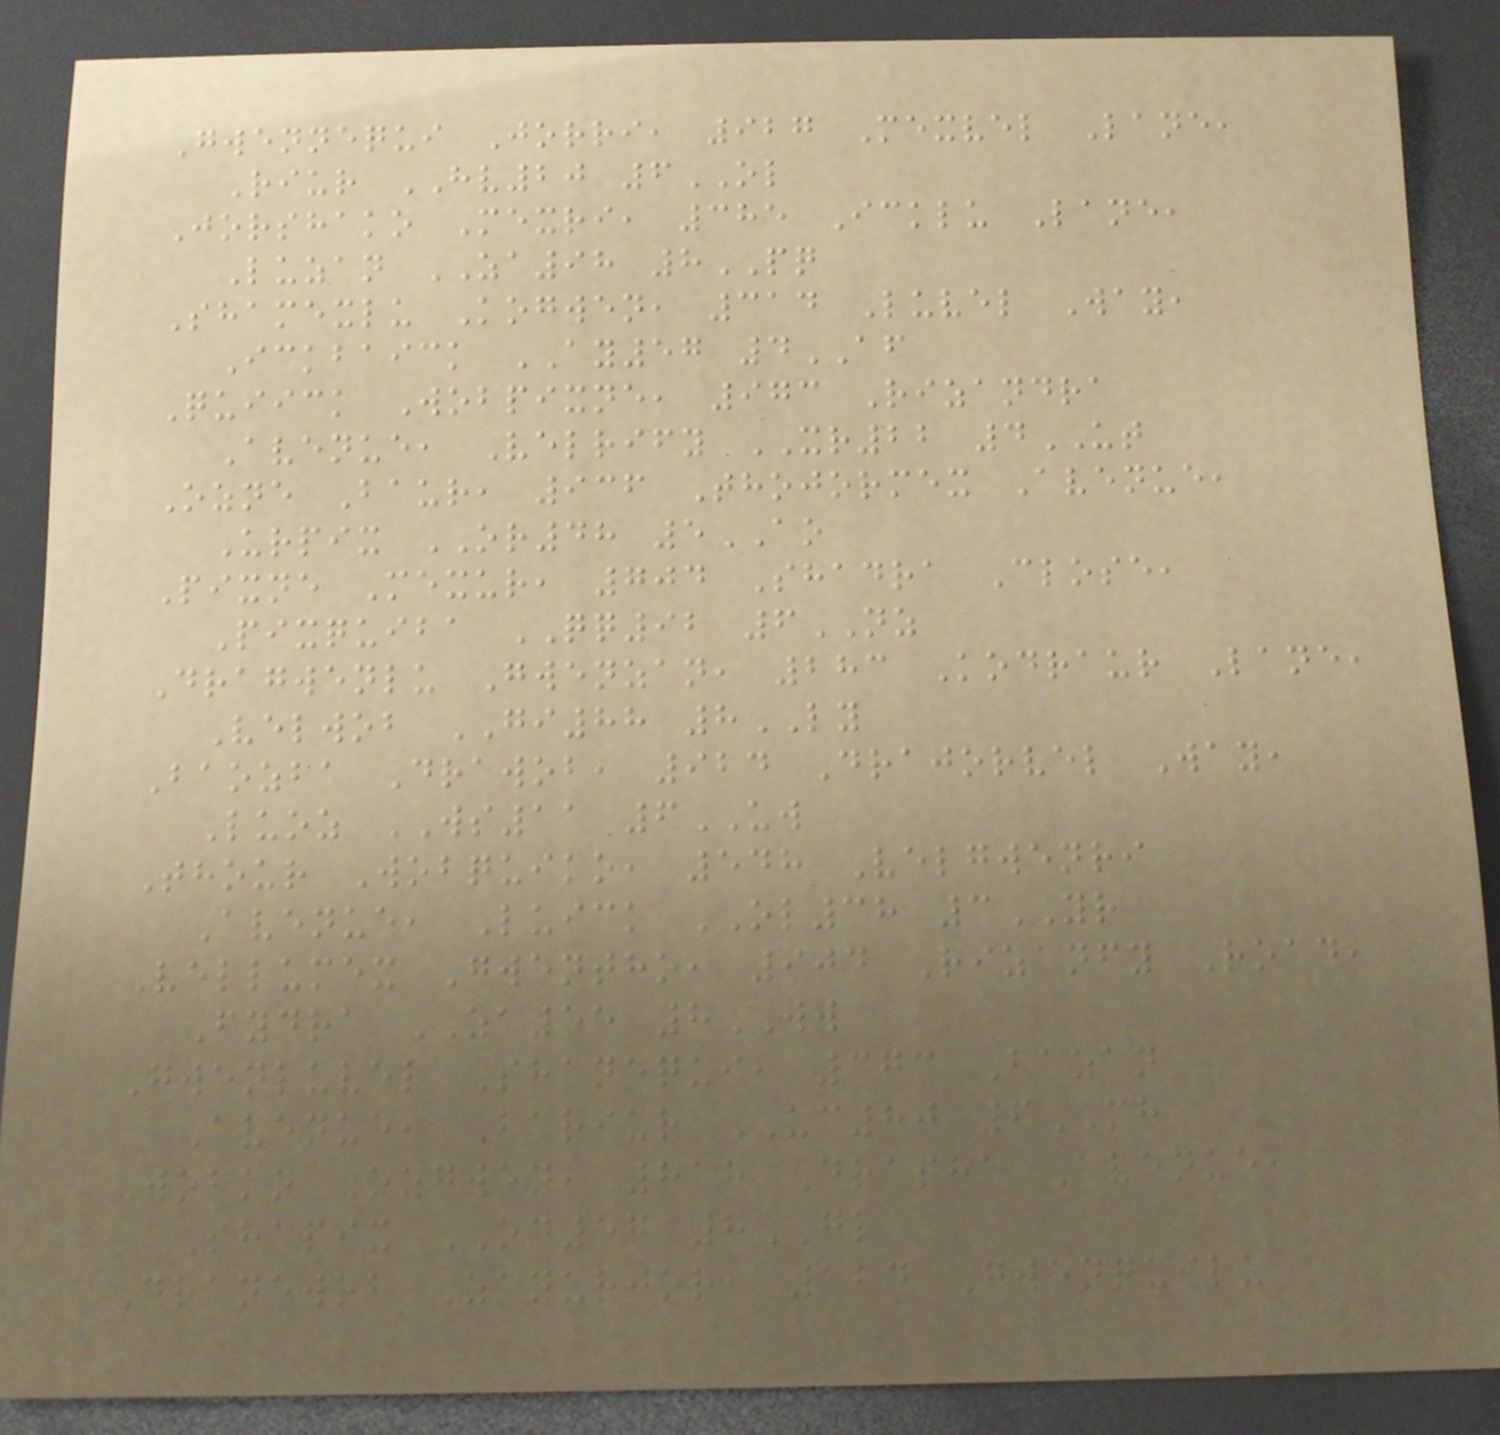Gwennequi Jorri, 927 Mexvel Lane,
Riur HV20 6OL
Jorshako Mexri, 385 Icklu Lane,
Luzan ZA98 8PQ
Shamexlu Kogwen, 314 Luvel Way,
Ickbaick AY57 4AF
Quiick Wobpixne, 973 Rizandra
Avenue, Velrify XR22 4UT
Ozne Baur, 936 Thojormex Avenue,
Urpix OR48 5AO
Pixne Mexur, 704 Shadra Close,
Pixquiba QQ92 6NZ
Dragwenlu Gwenzan, 283 Kodraur Lane,
Velwob GI88 8LY
Baozba Drawob, 924 Drajorvel Way,
Luoz WS11 6UW
Thour Wobquiko, 548 Velgwenri
Avenue, Luick OL38 3YR
Vellumex Gwentho, 904 Rizanfy Road,
Fydra ZA55 8WW
Gwenluvel Shanequi, 373 Bazan
Avenue, Bariur UC80 6MH
Wobko Ozgwen, 818 Drasha Avenue,
Shapix OD57 8GL
Dranewob Zanurjor, 124 Gwenquilu
